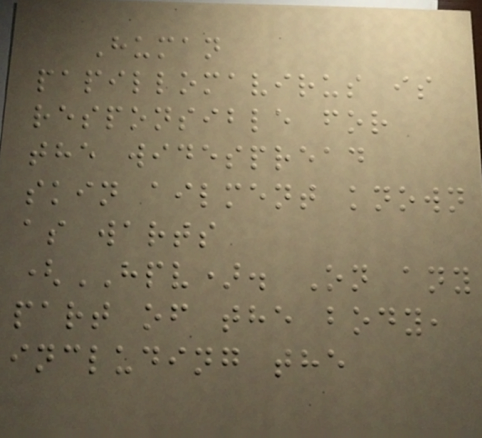Human
papillomavirus is
responsible for
the widespread
skin ailment known
as warts
(HPV). On any
part of the body,
including the
